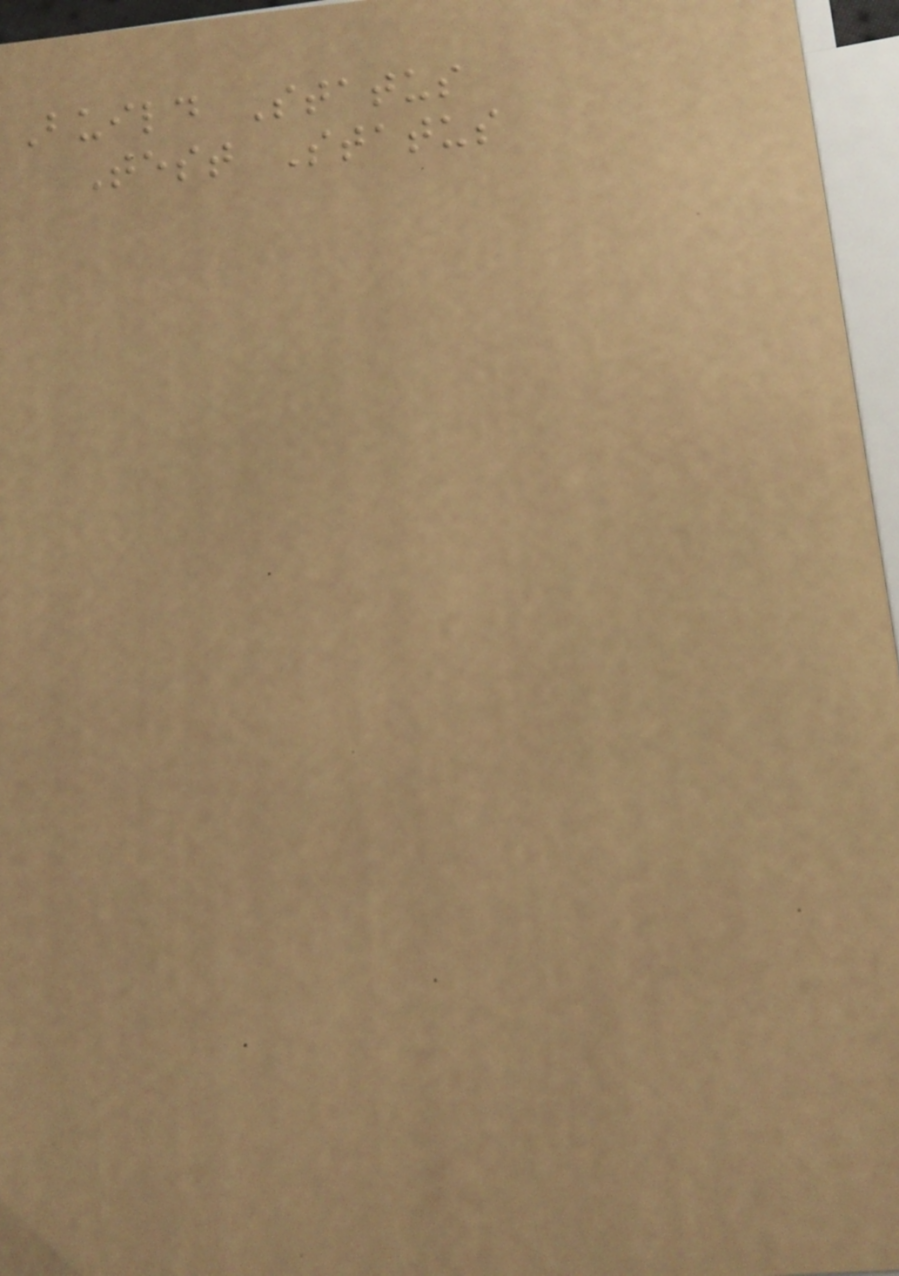Build Status
Test Status
